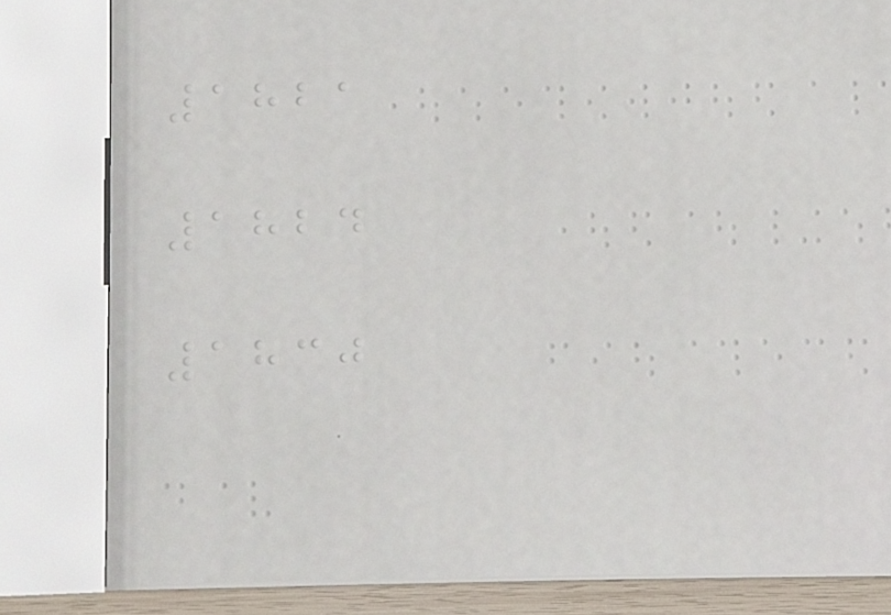1821
1824
1830
